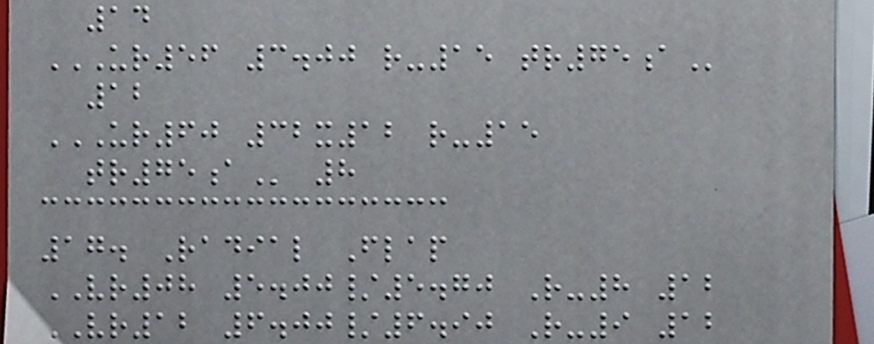14
UR56 3.00 R-15 TR75A
12
UR60 32X12 R-15
TR75A 8
17. Radial Flap
VR08 5.00/5.70 R-8 12
VR12 6.00/6.90 R-9 12
